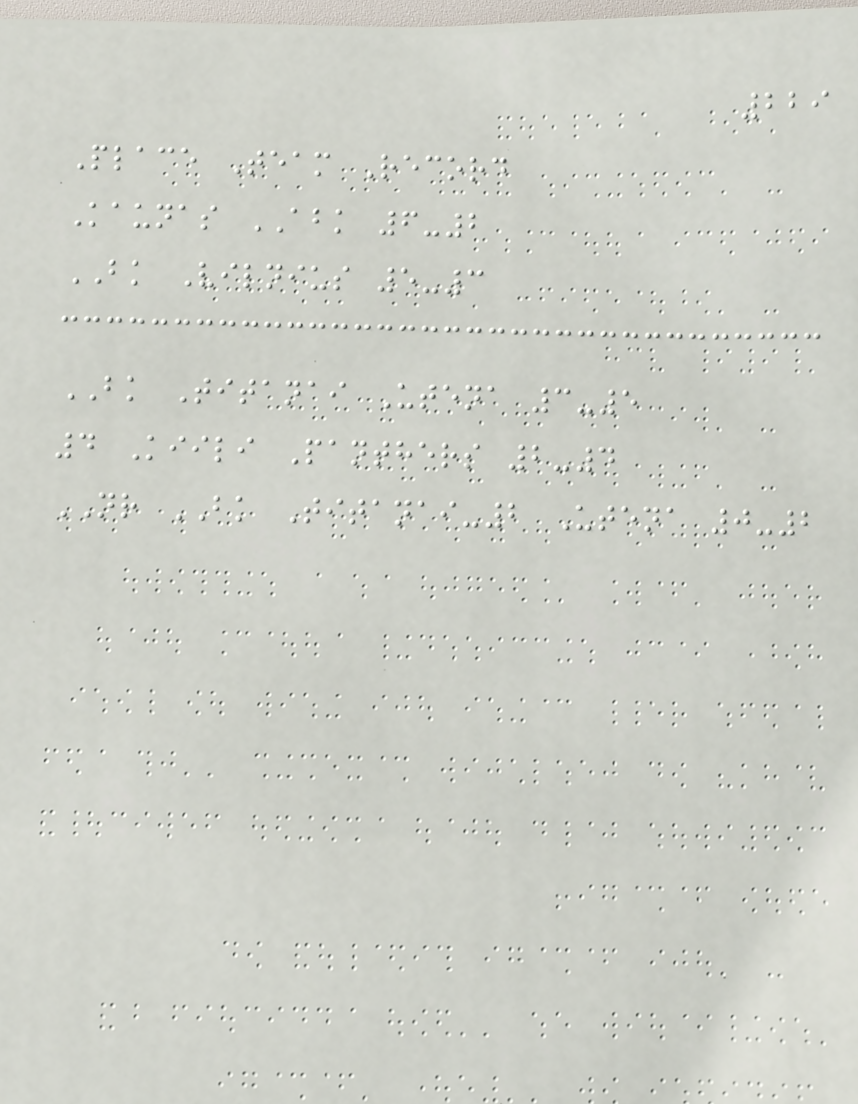229
Place Team Record
Kaunas ABK 6-2
BK Vilnius 5-3
BK Titanai Utena 3-5
4 Kiili Panthers 2-4
NR BK Titanai-2 Utena 0-2
